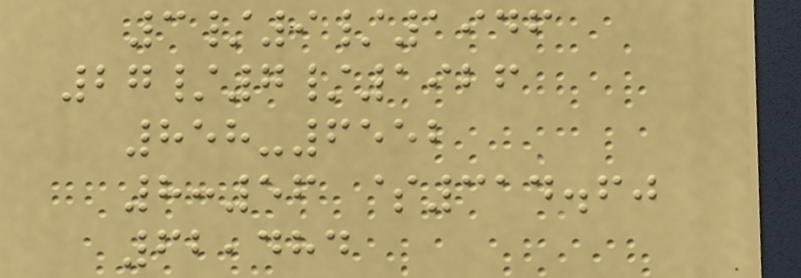3/9/1946
27/7/1926
858-6552
8:56 $314.60
62,484
